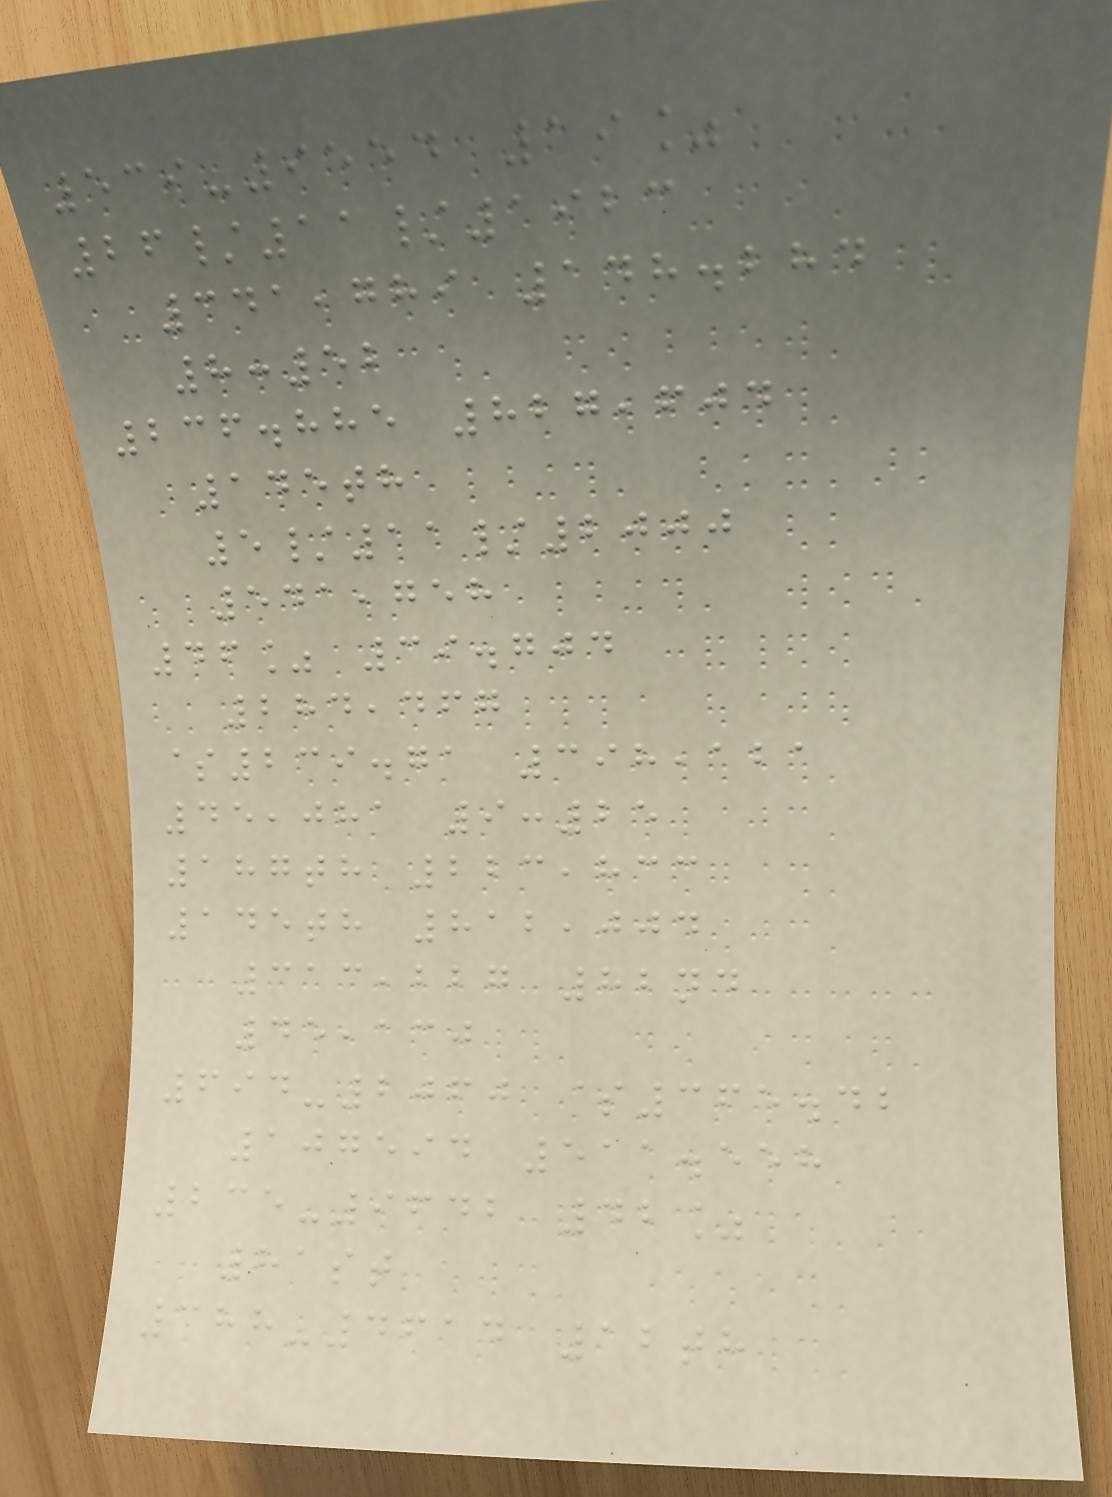539-9554 19%
26/11/1923
341,789 148.284
8:52
236.885 827,604
145th
5/11/2000
541,758
46% 39.704
284,467
$239.71 398,121
45,081 9:25
187th 223,833
145th 812,004
313,227 82nd
45,130
694-2060 $365.42
107594 511.558
235-9642 42%
81st
388-4614 12th
